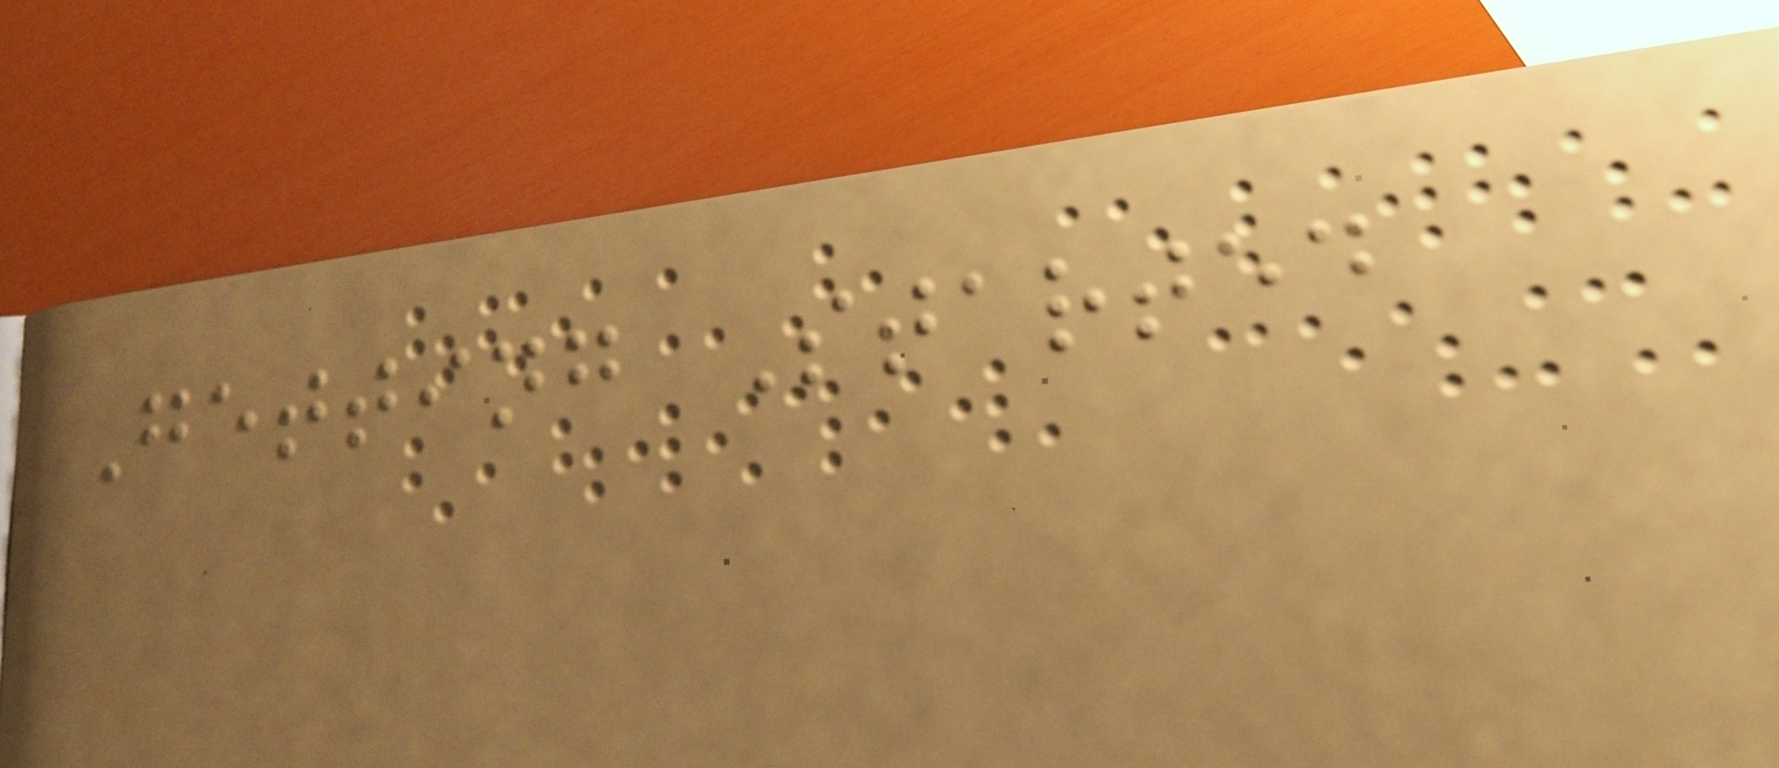Getting Started
